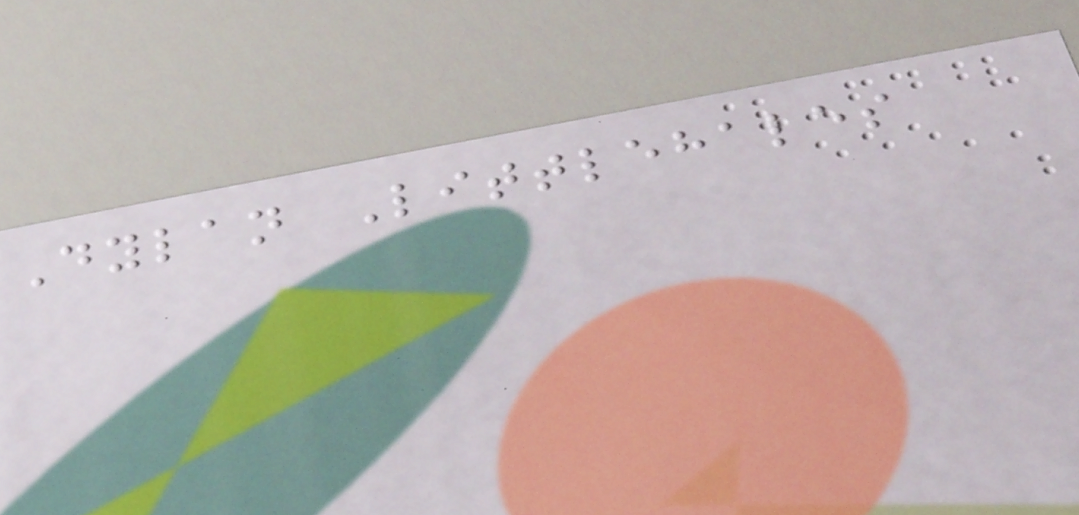Dylan Littlehales
